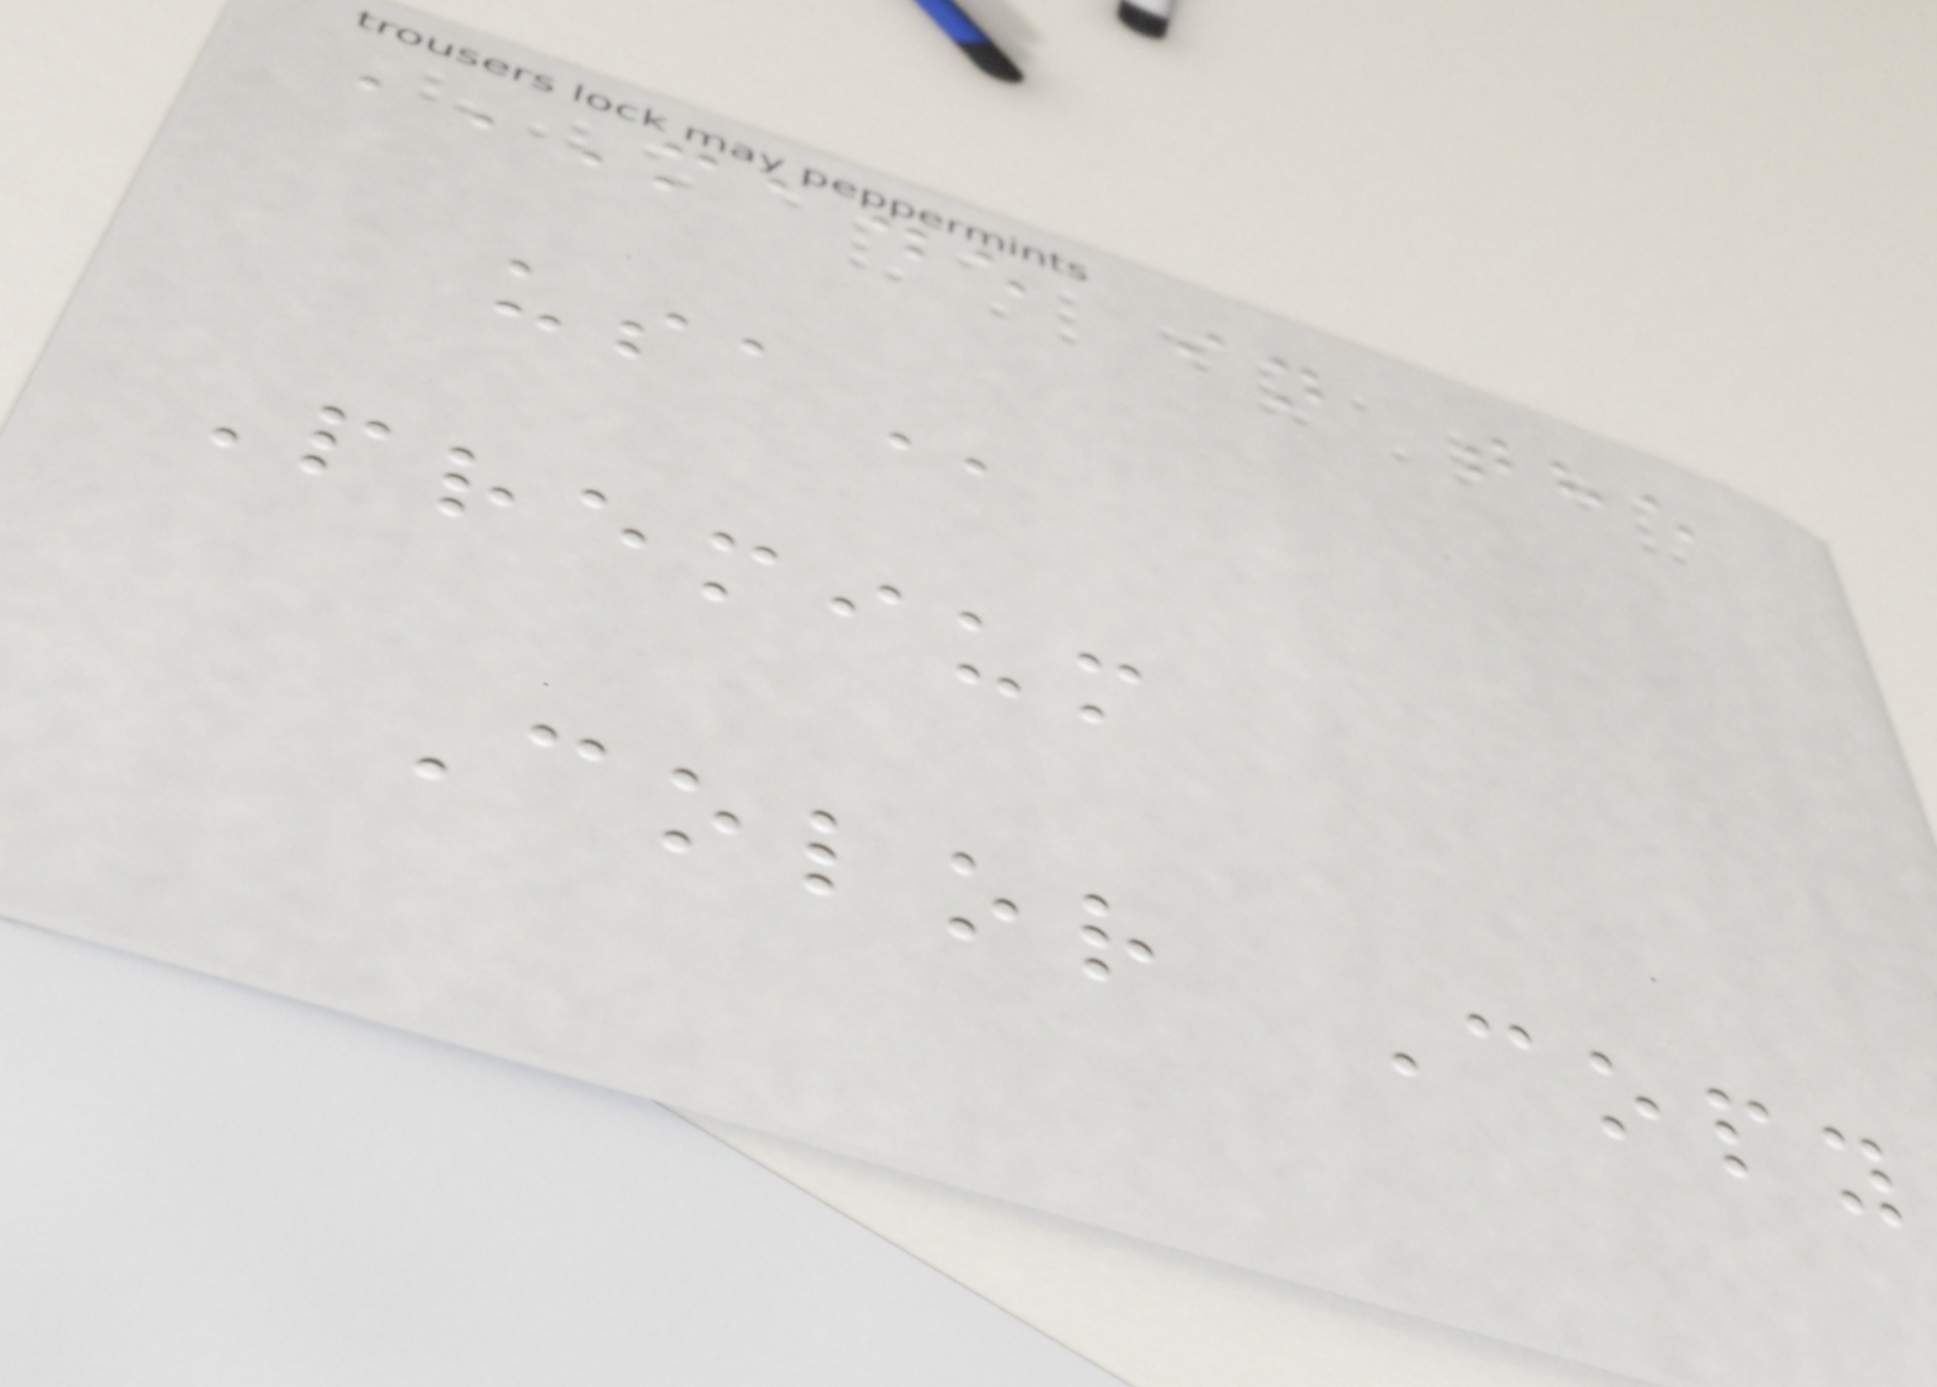MADE IN THE
USA
Premium
Color Copy
